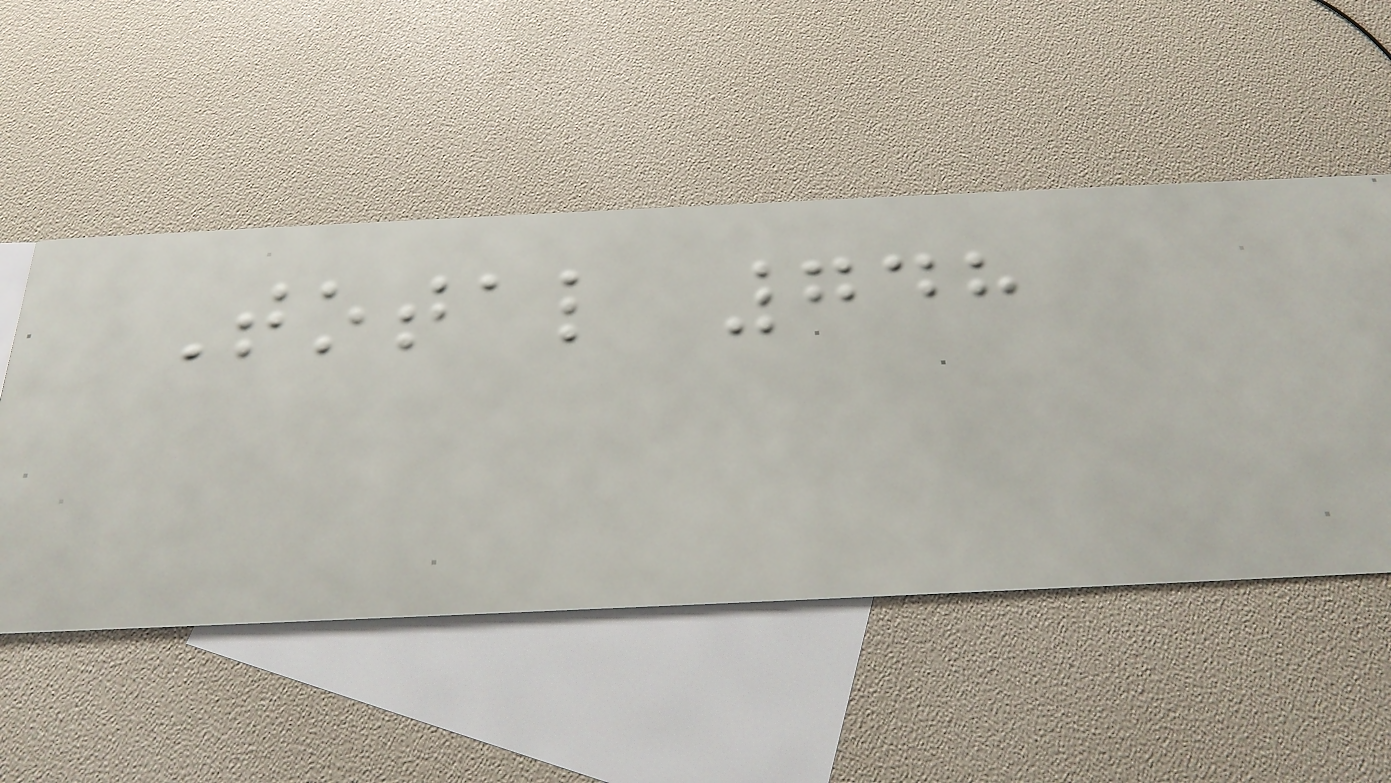Total 748
